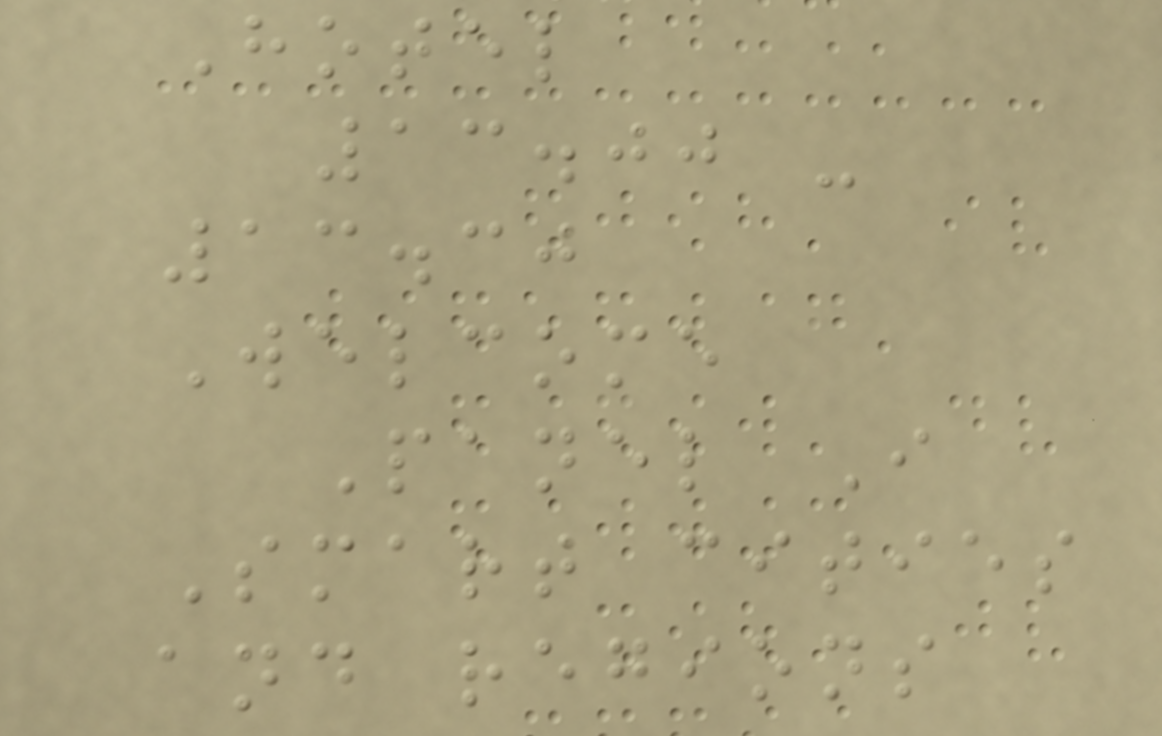Hotel
13.00 -
13.30
Welcome
Panel I
Smart cities
and regions
